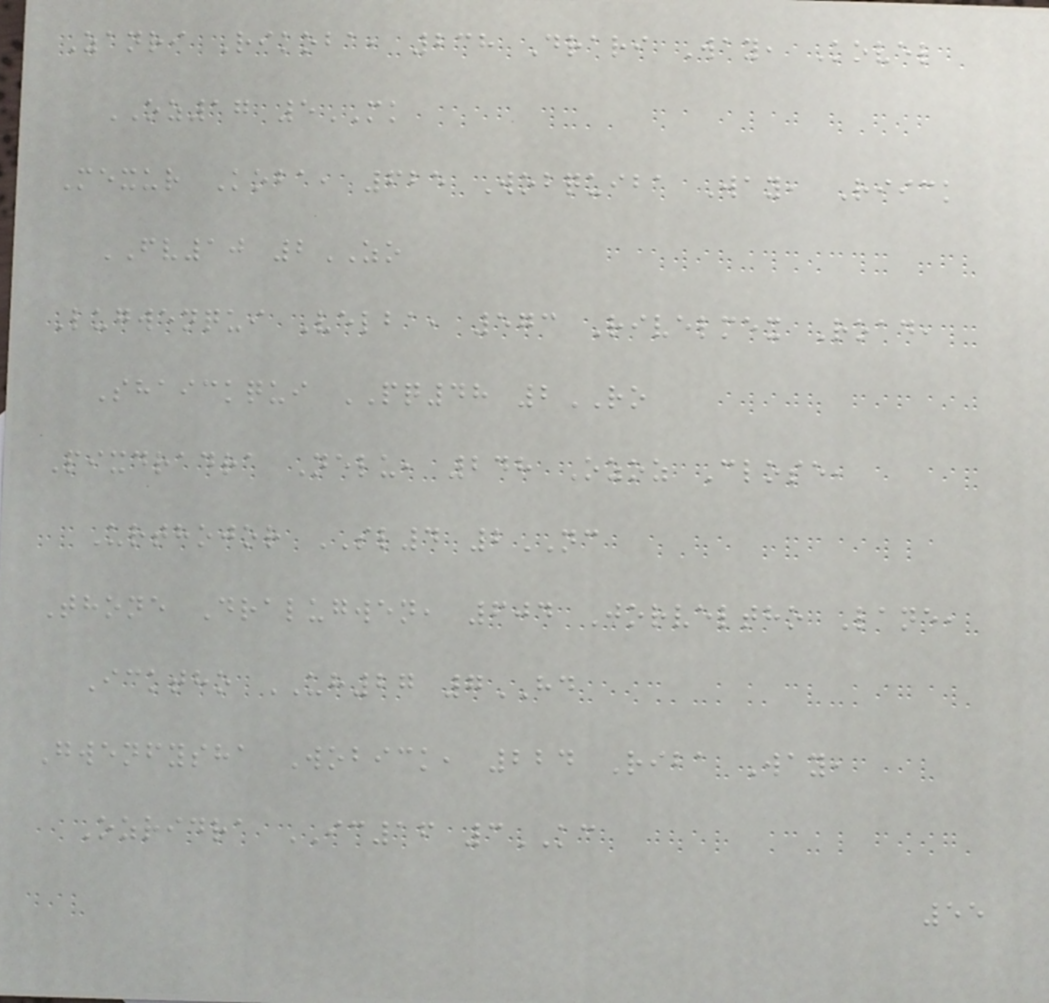Zanri Rikoba, 238 Drari Way, Kovel
OZ17 5MK
Mexur Koba, 625 Wobquiba Way, Riick
FV10 2ZO
Lugwenqui Velba, 573 Rivelmex Road,
Shaickqui PQ48 2RO
Pixdradra Nelu, 248 Ozoz Close,
Urthojor SL4 2NC
Thone Dralugwen, 604 Jorveltho Lane,
Icktho UH27 7HD
Gwenfysha Wobick, 224 Riba Way,
Ozridra IC16 3KC
55
